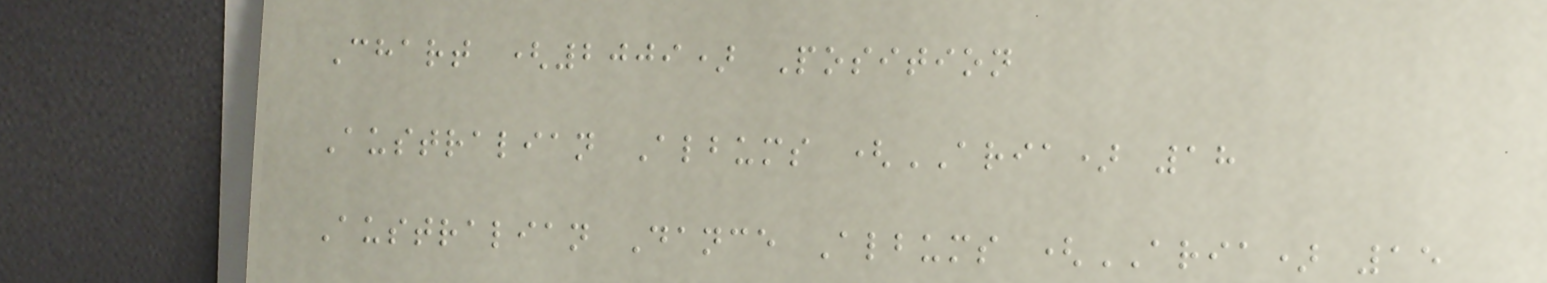Chart (2009) Position
Australian Albums (ARIA) 18
Australian Dance Albums (ARIA) 15
